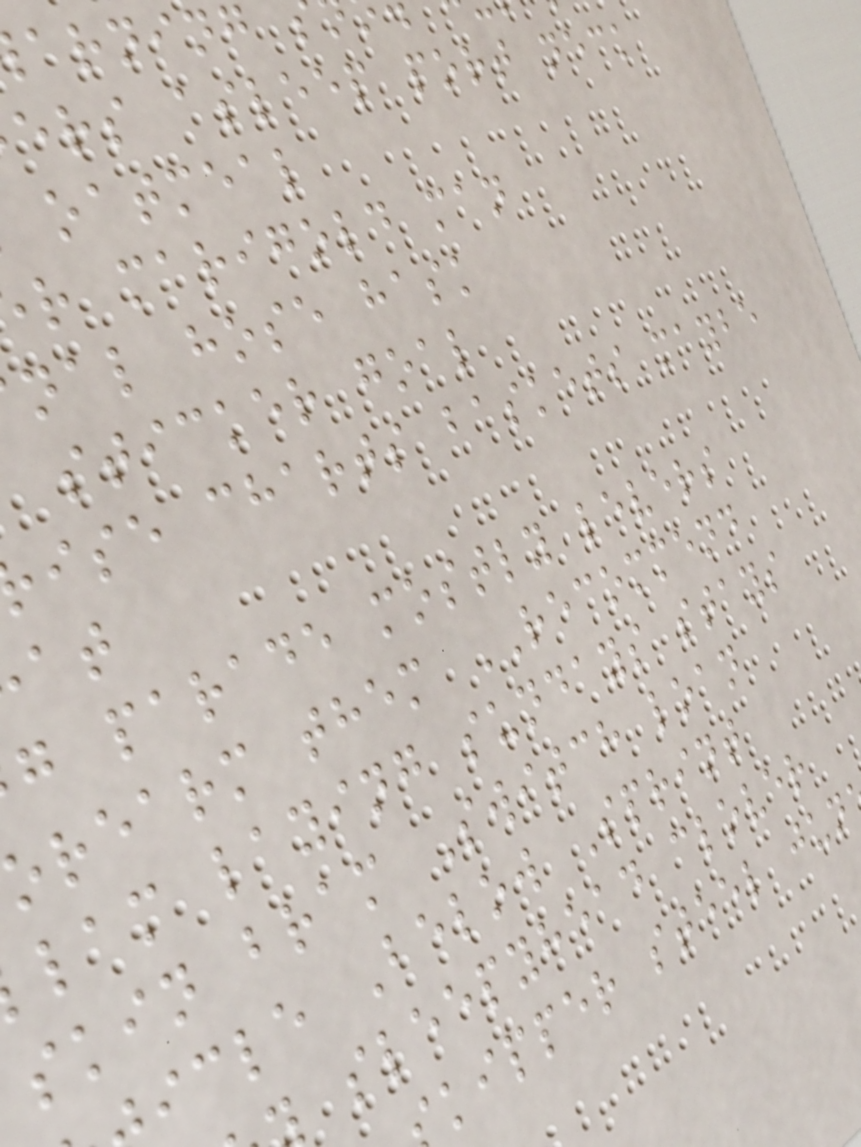ers asleep port neck
oatmeal
r marigold man
nal hose hask
sticker goal
ise charts baskets maybe
g parade mostly levers
orearm them RECOMMEND
lam laying sundays stays
skin bram Switch loan
icle Below Sprint
sleepyhead clover
kipper steel jun
